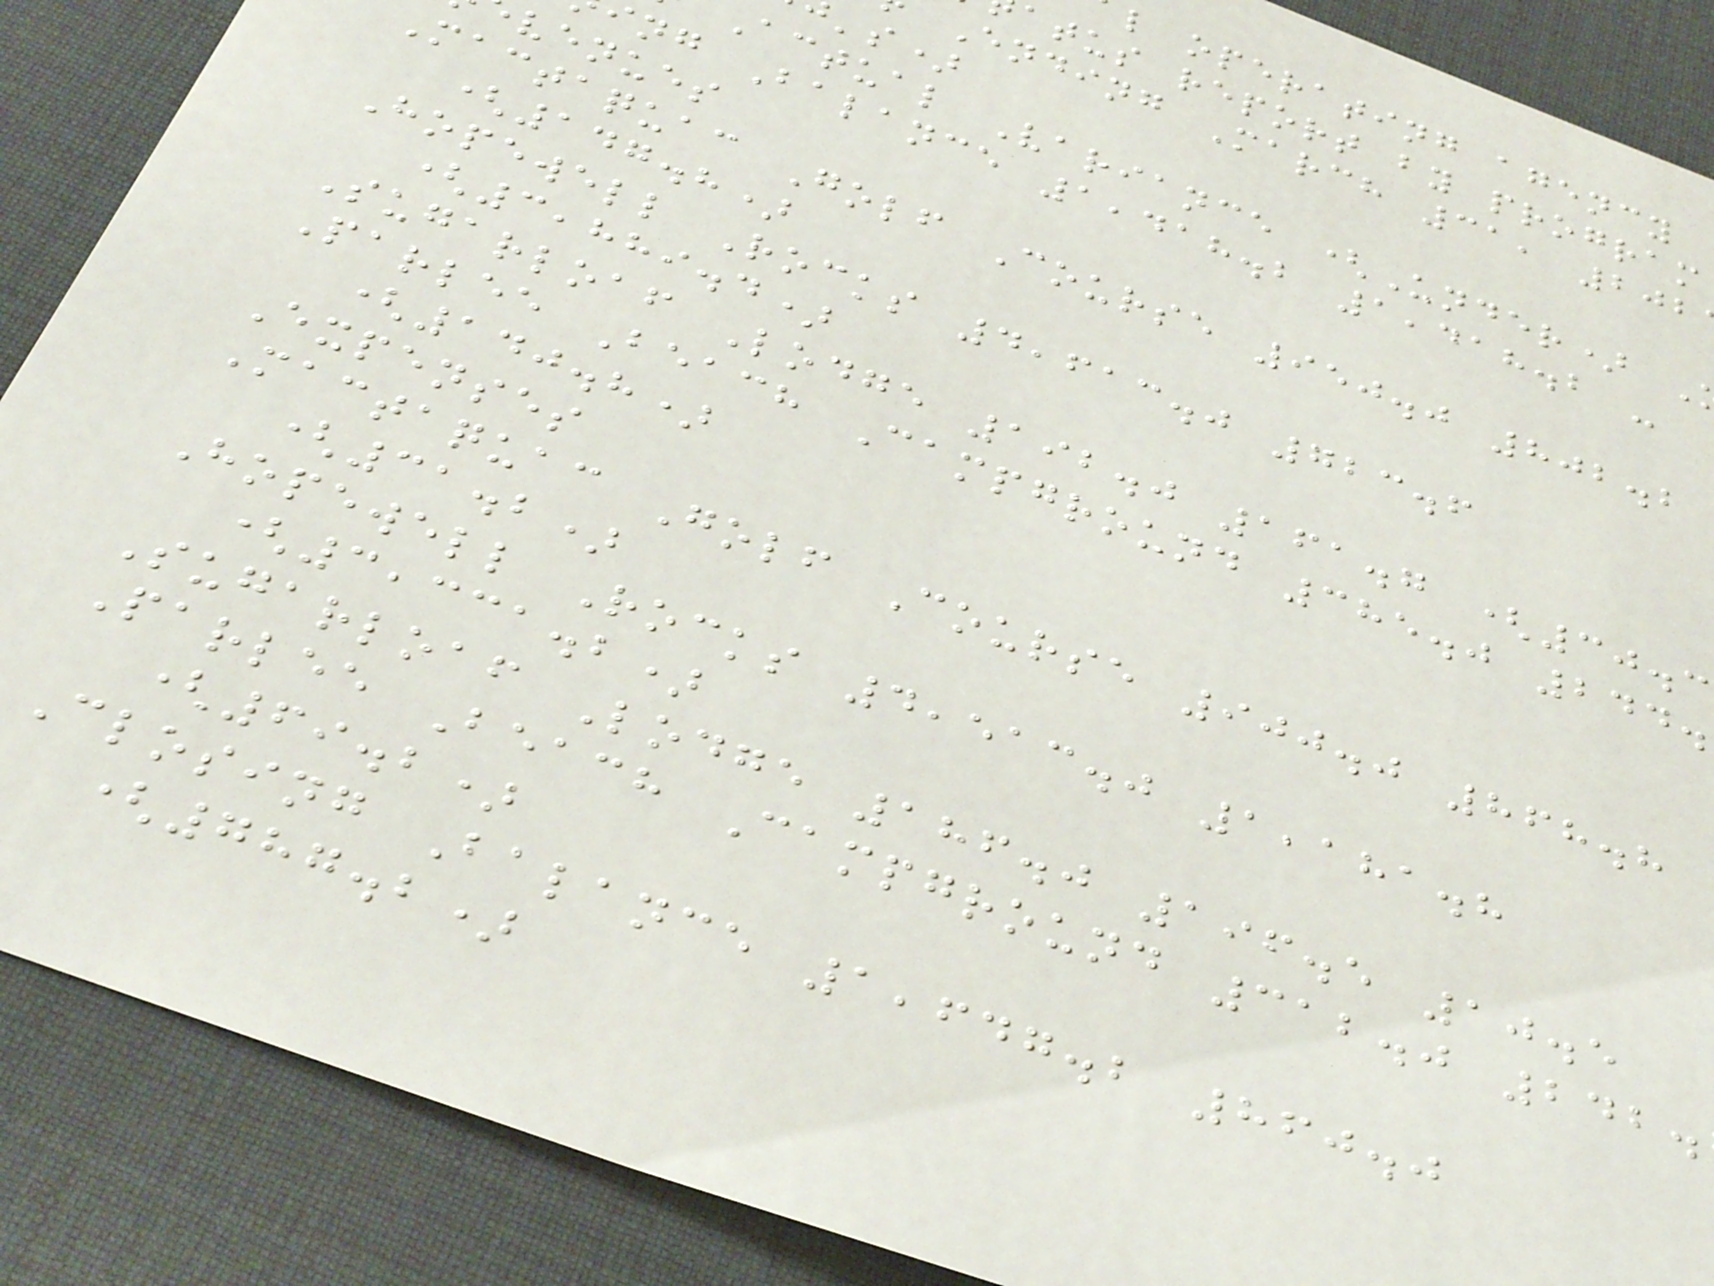l operating agency
atus report by
Ending March 31, 202
's)
Actual Variance (Under)
ng Balance 1,418.2 1,418.2 -
venues
Mactaquac Golf Course 950.0 802.2
(147.8)
Hopewell Rocks 4,613.0 723.6
(3,889.4)
Sugarloaf Lodge 192.0 161.7 (30.3
Parlee Beach Campground 385.0 244.
(140.8)
Expenses
Mactaquac Golf Course 900.0 868.8
(31.2)
Hopewell Rocks 4,513.0 1,181.8
(3,331.2)
Sugarloaf Lodge 186.0 196.5 10.5
Parlee Beach Campground 312.0 242.
(69.2)
Closing Balance 1,647.2 860.0
(787.2)
